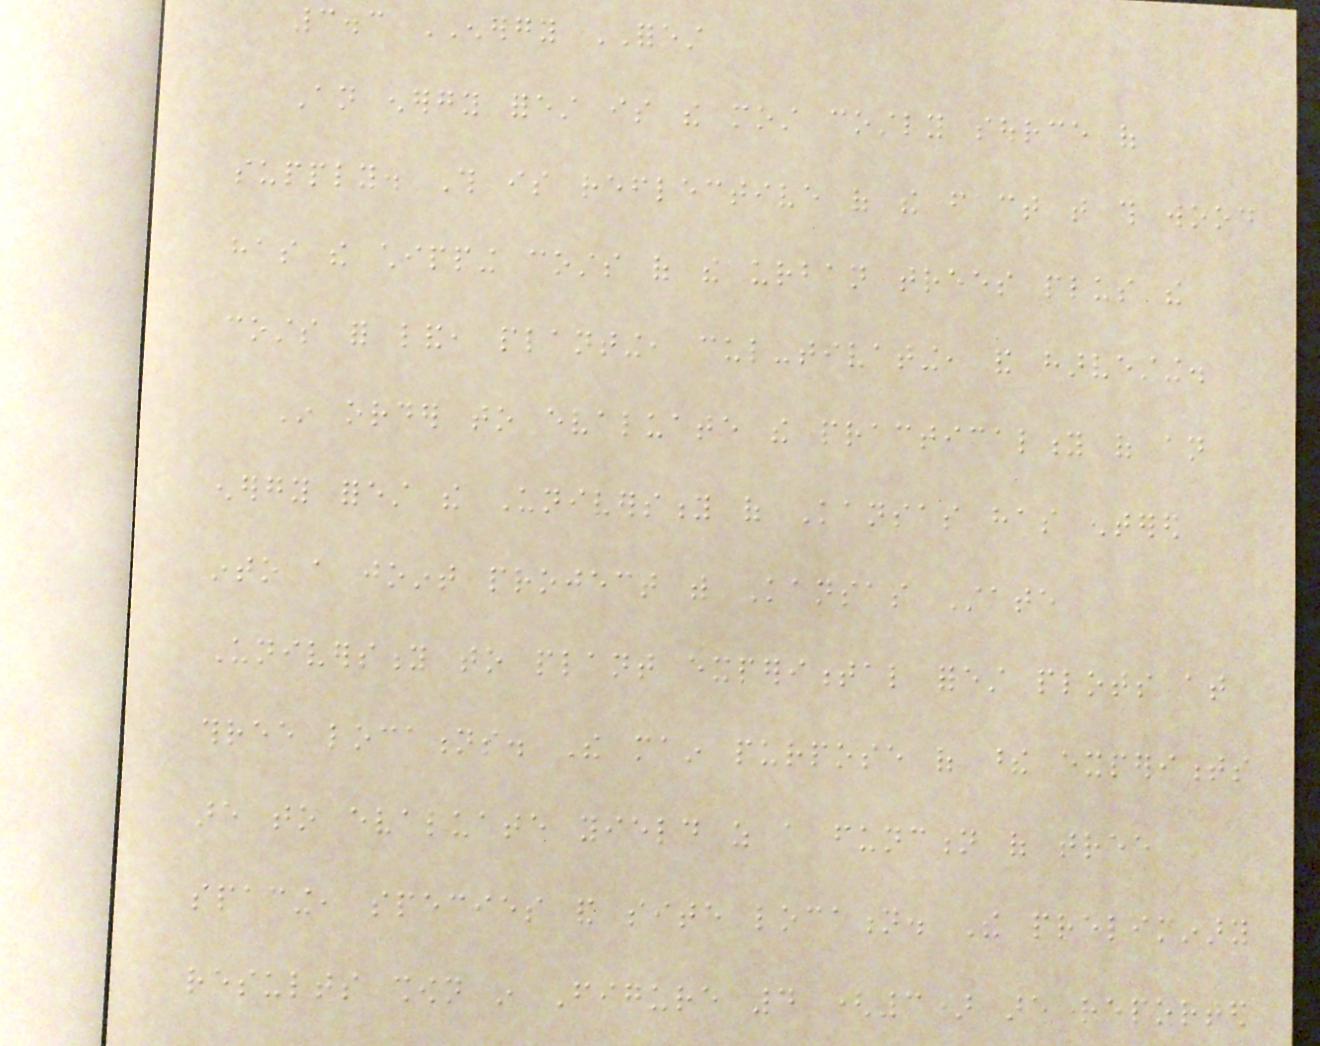3.3 ENERGY FOREST
An energy forest is the most costly source of
supply. This is reflective of the fact that this wood
has the chipping costs of the urban trees plus the
costs for land, planting, cul-tivating, and harvesting.
In order to evaluate the practicality of an
energy forest the University of Kansas has entered
into a joint project with Kansas State
University to plant experimental forest plots at
three locations. The main purpose of these experiments
are to evaluate yield as a function of tree
spacing, species and site location. The preliminary
results shown in Figure 4 (3) are reported
